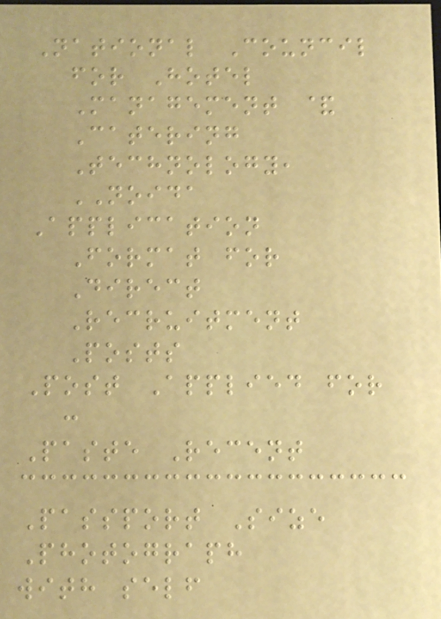National Council
for Hotel
Management &
Catering
Technology,
NOIDA
Application
Format for
Direct
Recruitment
Posts
Post Applied for
:
Paste Recent
Passport Size
Photograph
with self
